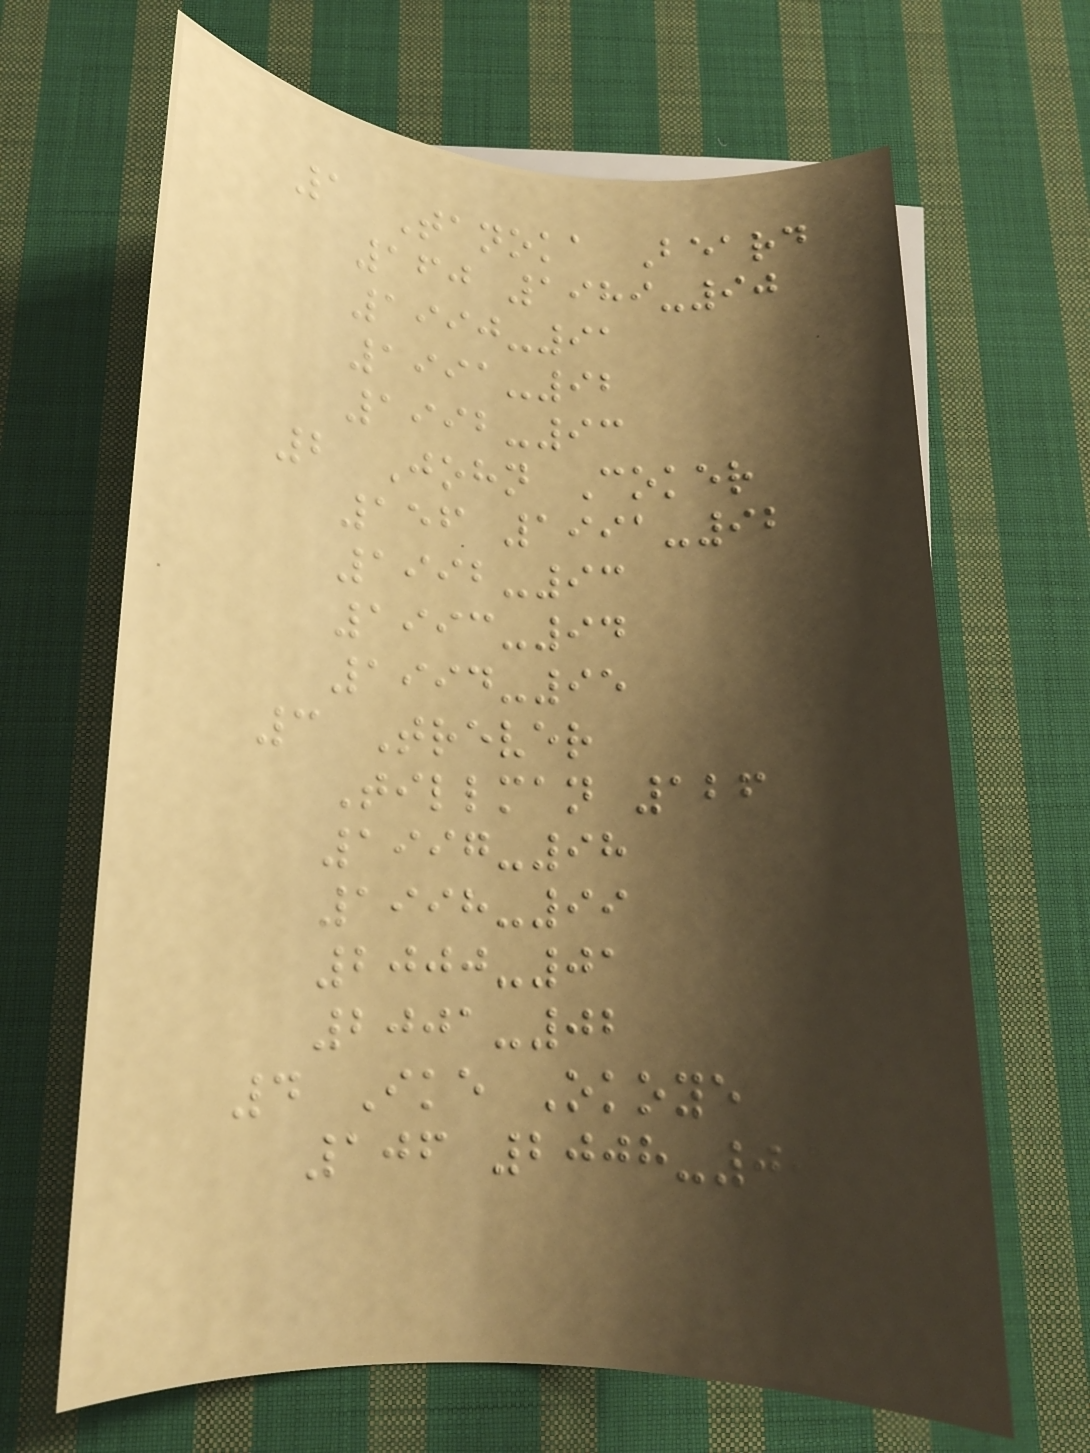1 Tanoka Beard
160 1989-90
1990-91
1991-92
1992-93
2 John Coker
156 1991-92
1992-93
1993-94
1994-95
3 Trever
Tillman 126
1997-98
1998-99
2000-01
2001-02
4 Ike Okoye
106 2008-09
